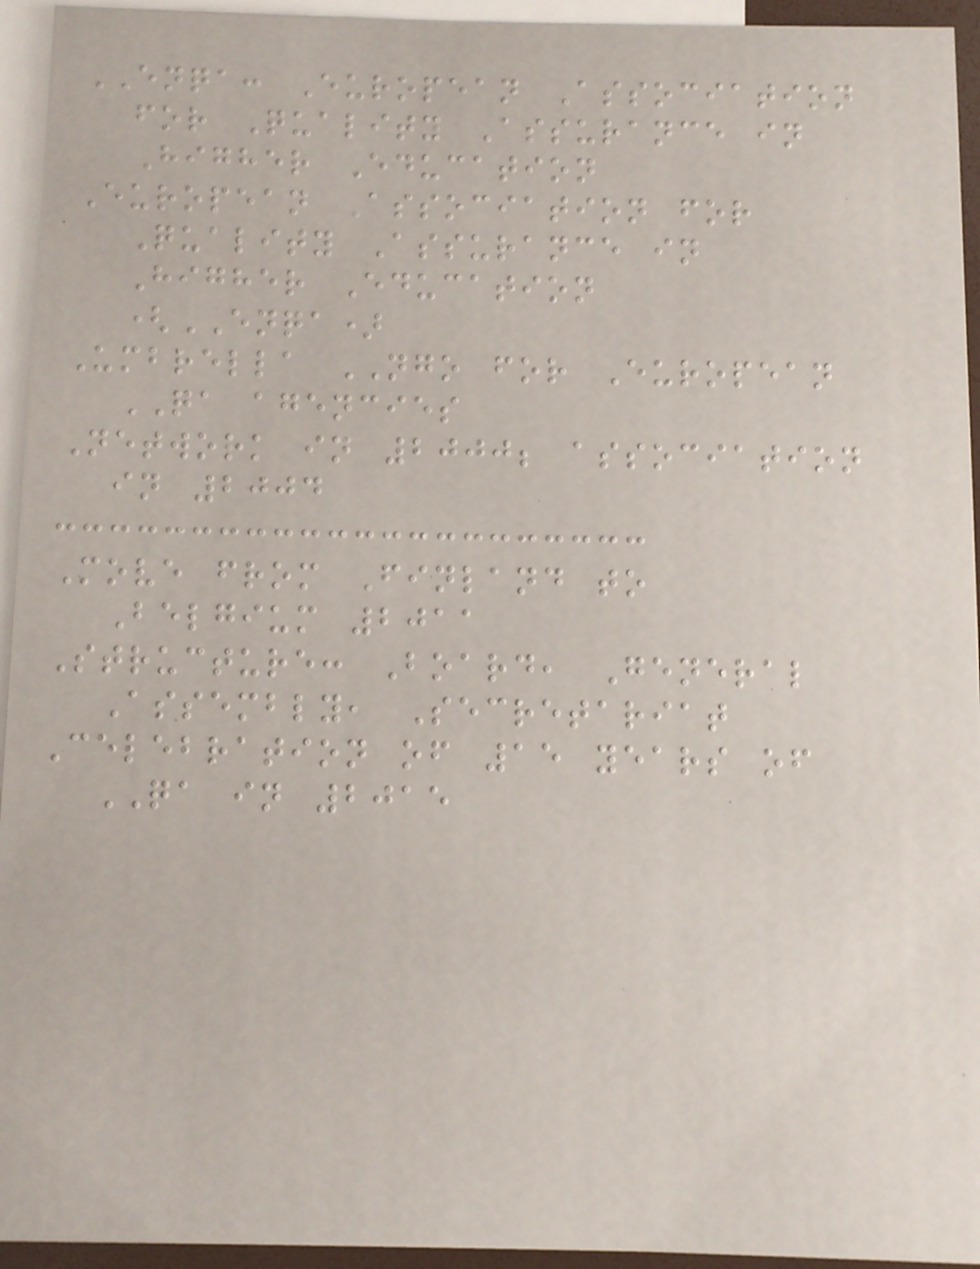ENQA: European Association
for Quality Assurance in
Higher Education
European Association for
Quality Assurance in
Higher Education
(ENQA)
Umbrella NGO for European
QA agencies
Network in 2000; association
in 2004
Move from Finland to
Belgium 2011
Structure: Board, General
Assembly, Secretariat
Celebration of 15 years of
QA in 2015
